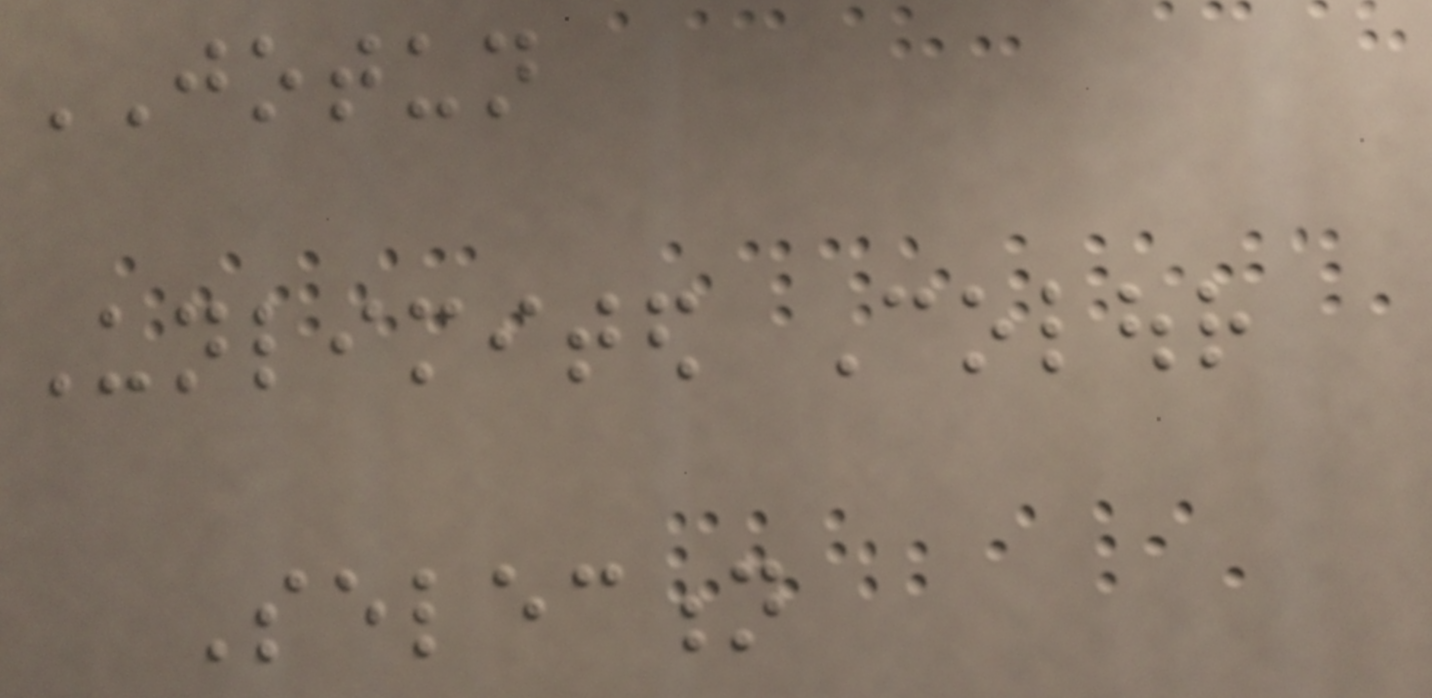JOTUN
Unlimited Colour
Selection
